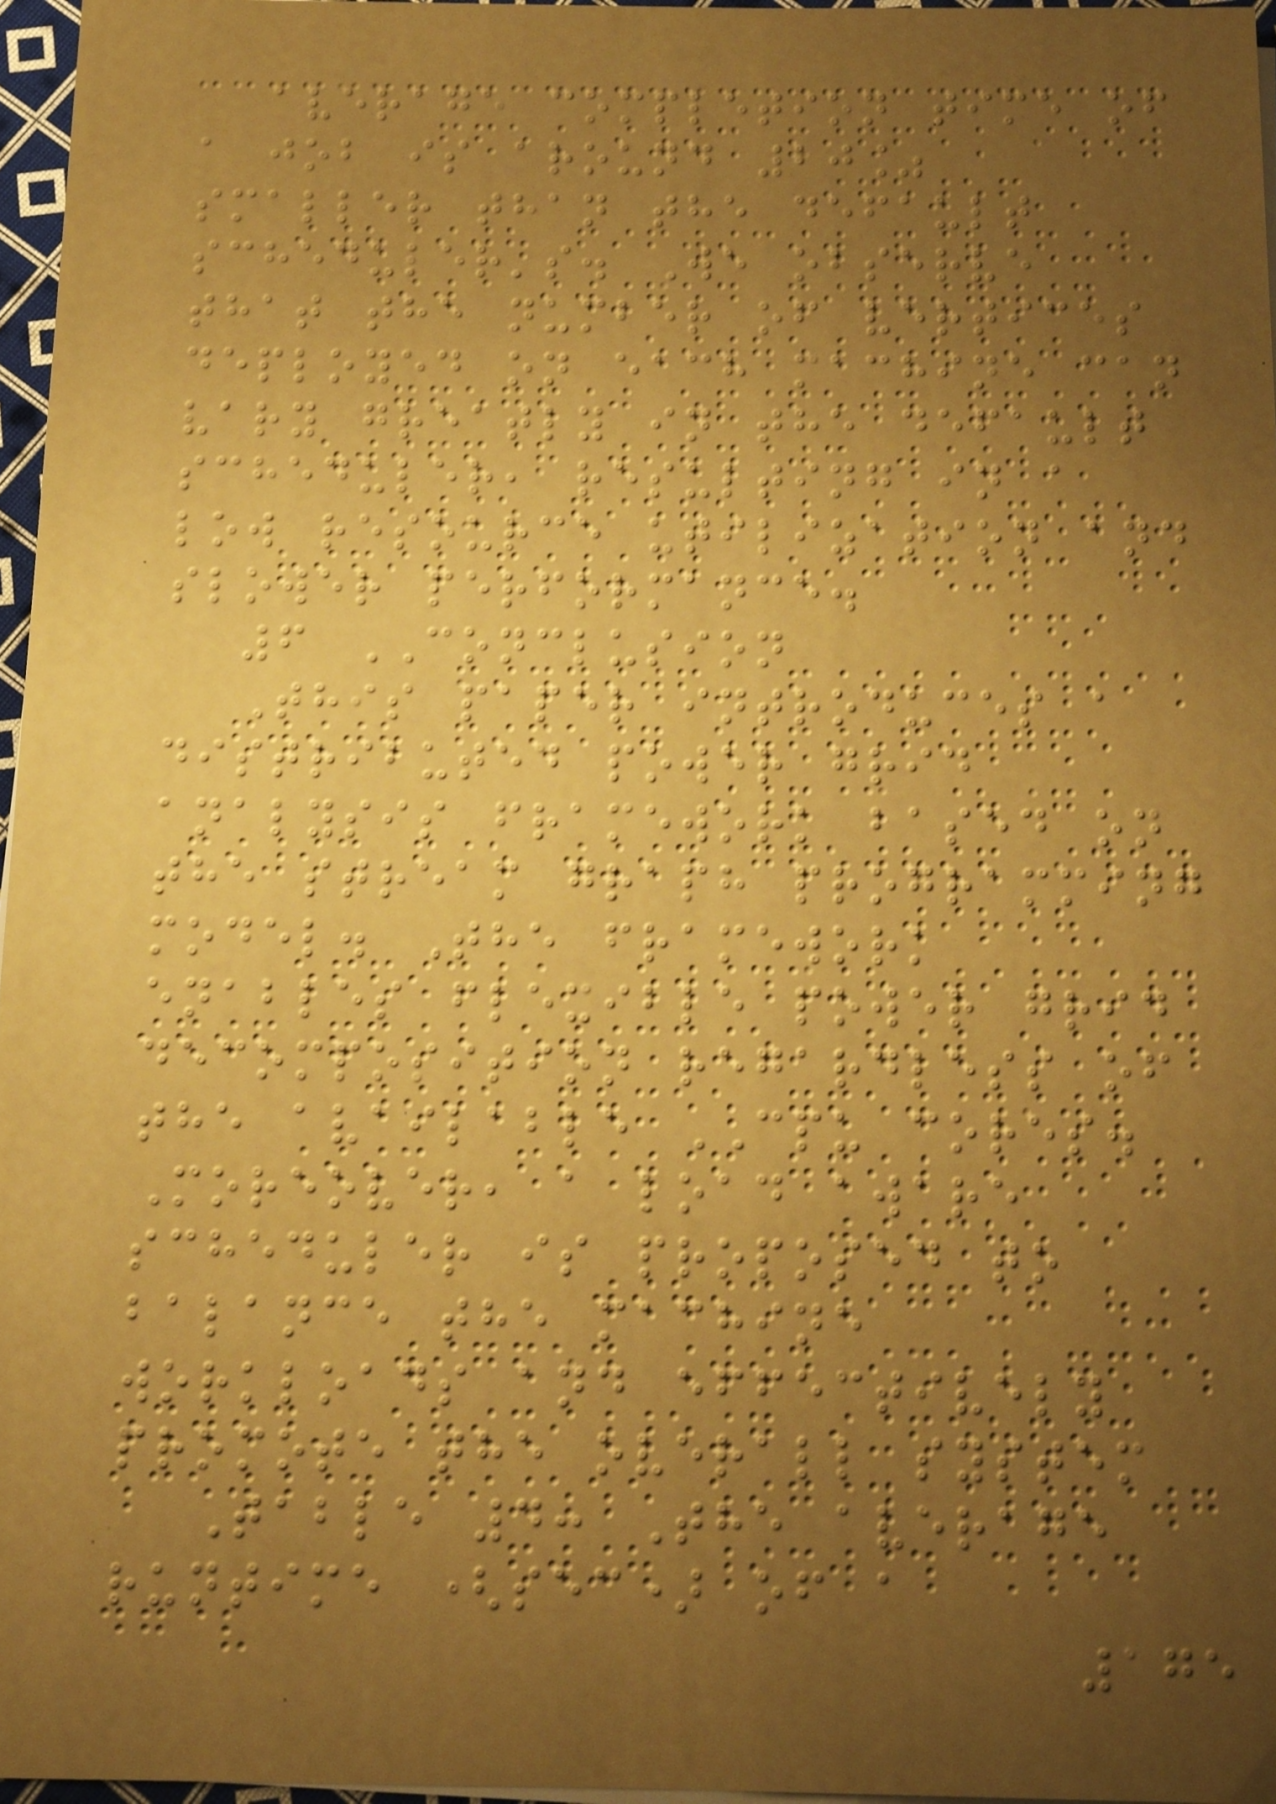average completion time of
a job is around 20%
smaller than the default
scheduler's. We observe
that the number of vertices
deployed on each machine can
vary greatly in the default
scheduler, resulting in a
low resource utilization and
slower performance.
6 CONCLUSION
This paper introduces a
distributed power grid
analysis framework based on
the stream graph programming
model. The framework
enables flexible power grid
decomposition regardless of
the available CPU cores.
Moreover, a load aware
scheduler is proposed to
balance the machine
workloads and effectively
promote the overall system
Table 4: The average
runtime (sec) of a
175
